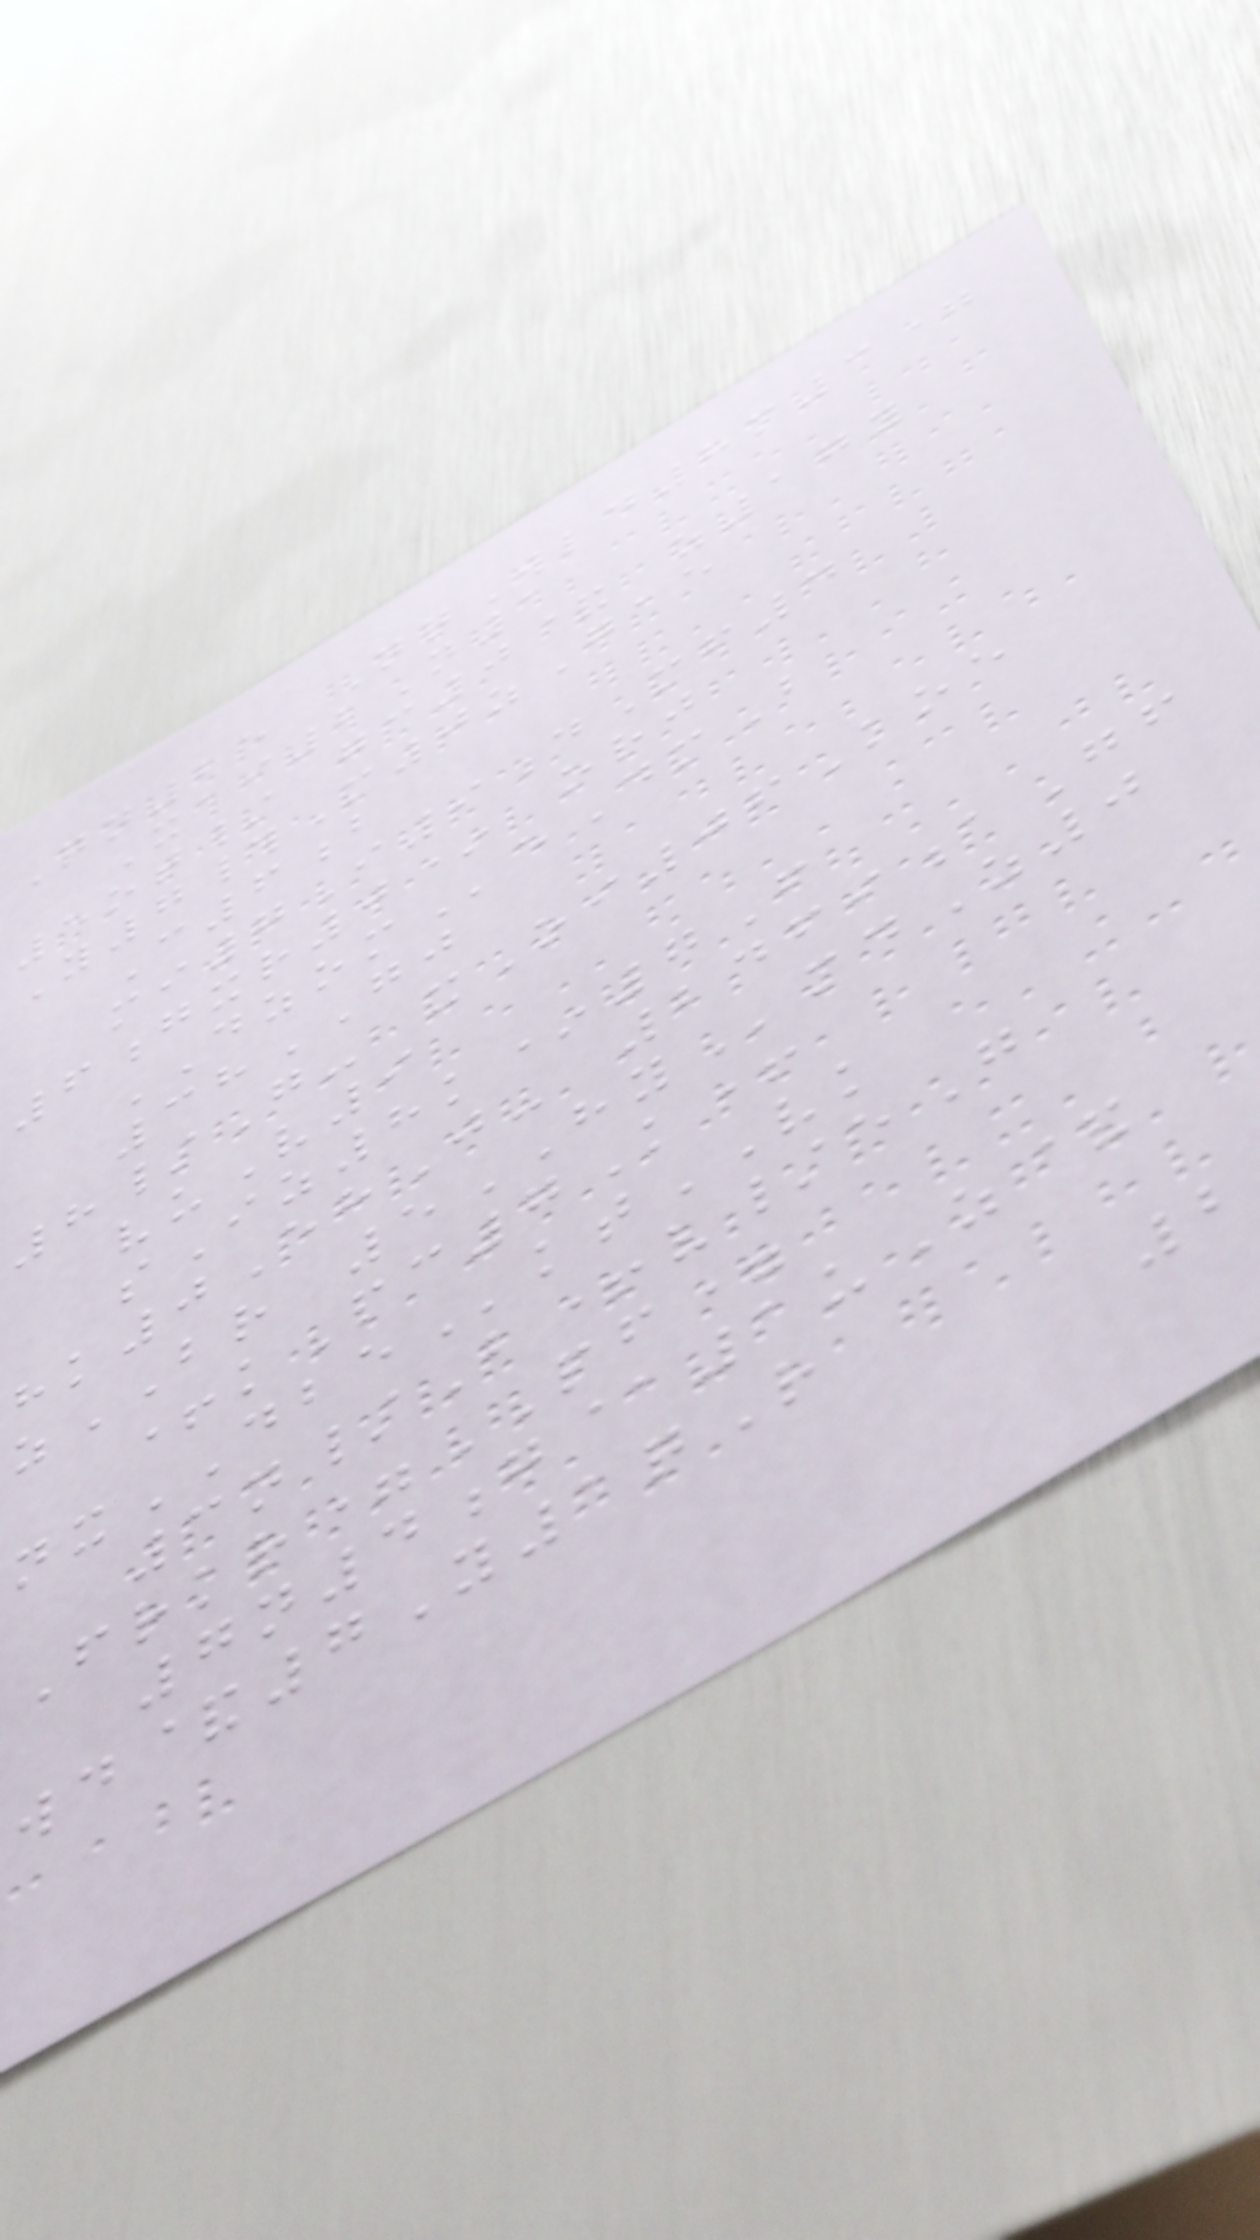Qn25 NqWld8m3=
Xai2N1
5ot/ gc0& z17y
Y7#M0zGae
C6b
mi7I9dMf4
6gxr0* orj
DZOMeDmB
38GJ
8/G- xOi06Koe
vuV9
sIz8k*7F
hk0EhJ- 2469aGf
zBR 5HYmdZ0
+kPc7K+
nxDBEktVK
3n/B+v/eG
Frkr=PF=
7n4g@1uZ&
wd&7Y1qR
